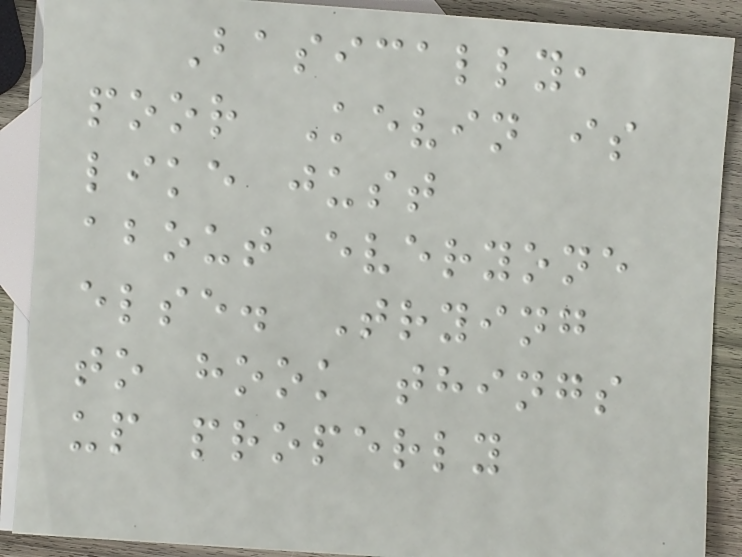Basically,
poor Kevin is
like just
about everyone
else. Trying
to hook things
up properly
